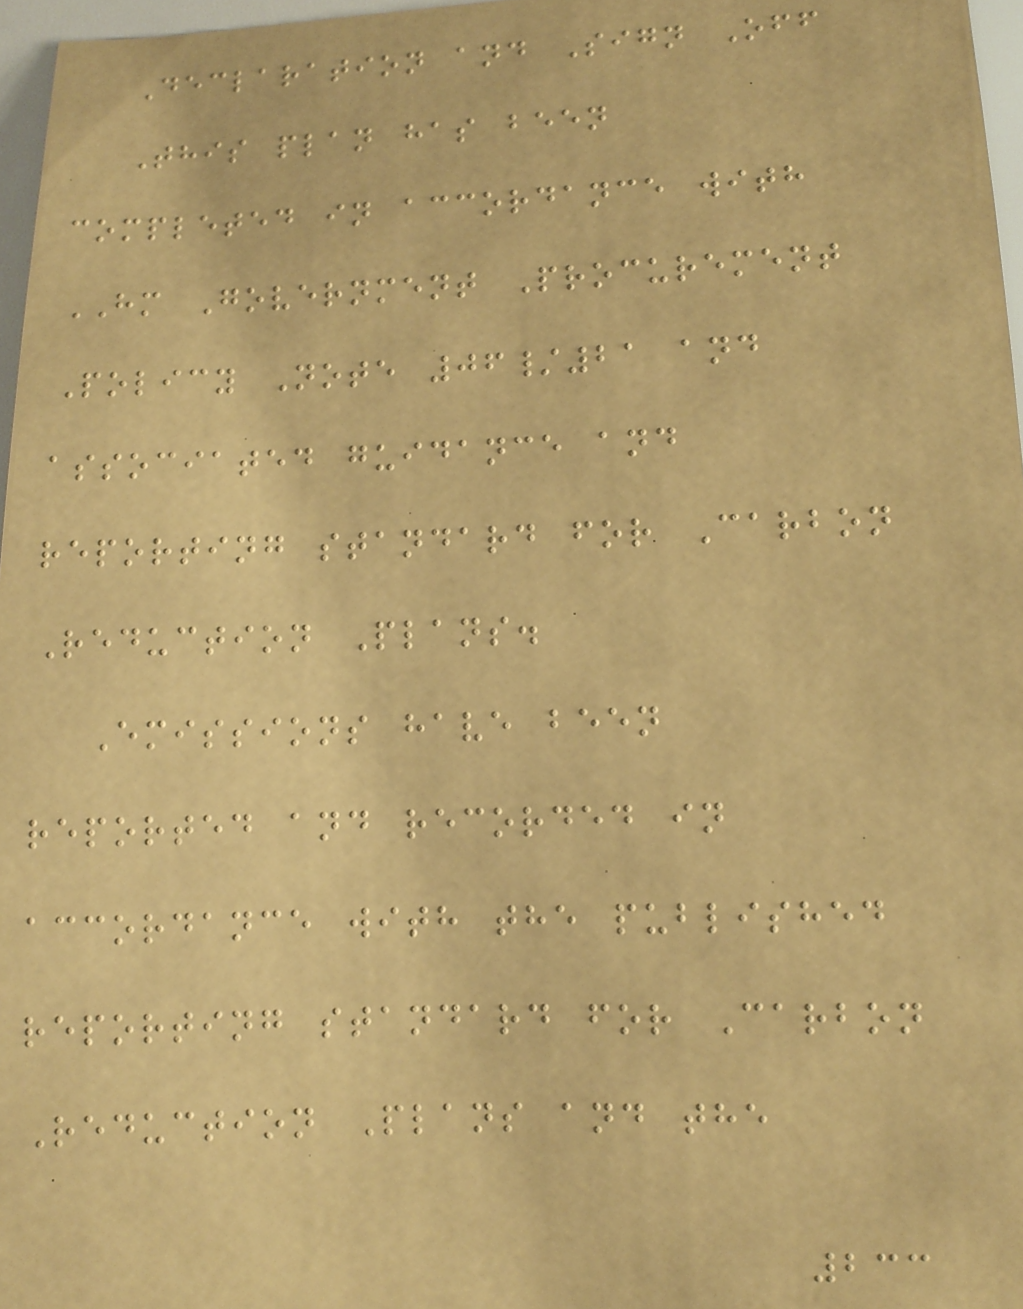Declaration and Sign Off
This plan has been
completed in accordance with
HM Government Procurement
Policy Note 06/21 and
associated guidance and
reporting standard for Carbon
Reduction Plans.
Emissions have been
reported and recorded in
accordance with the published
reporting standard for Carbon
Reduction Plans and the
233
